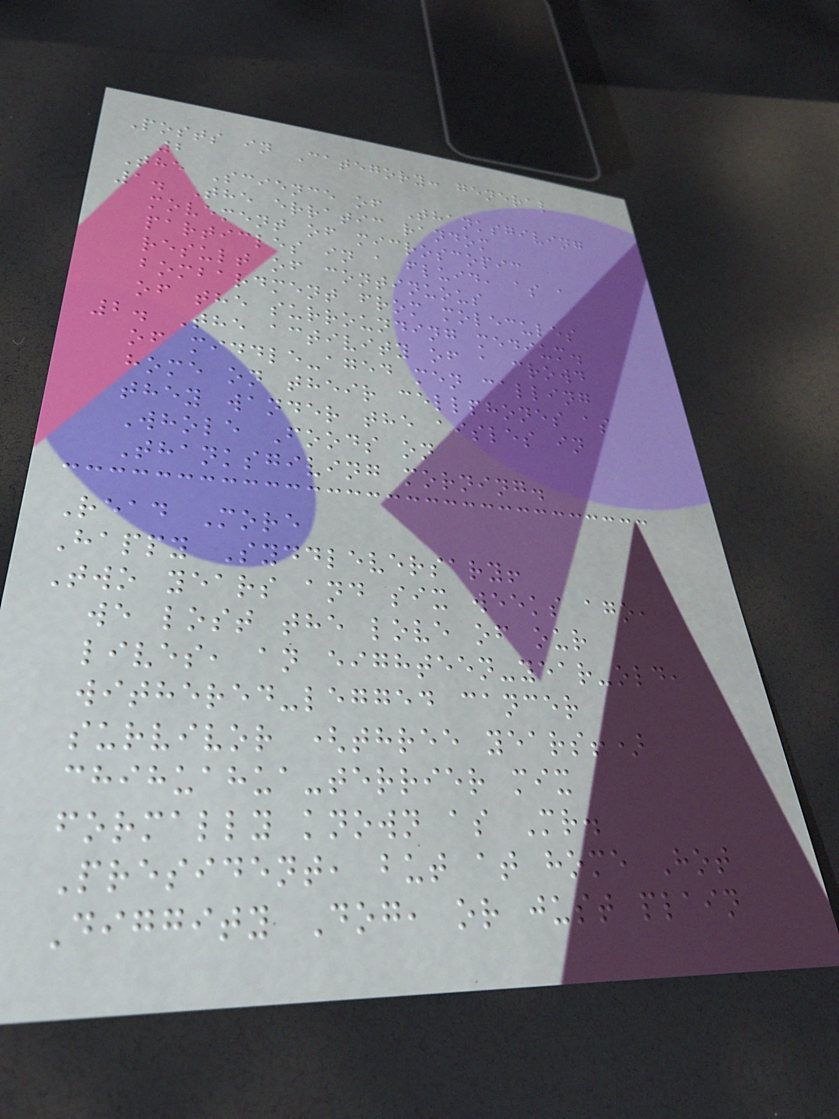Posts in Category: general
2
The Science of Thanksgiving
1. The erratic random
movement of microscopic
particles in a fluid, as a
result of continuous
bombardment from molecules
of the surrounding medium.
2. The activity of a crowd
of middle-aged men calling
home on their cellphones as
they wander the aisles in
Whole Foods on
Thanksgiving morning.
Read More
Happy Syddleversary!
Two years and six weeks ago,
we lost the love of our
lives, an eighteen-year-old,
withered-legged cancer
survivor (three years!)
chihuahua-terrier mix
formally known as Mr.
President, but at home Hot
Diggity Dog, or just plain
